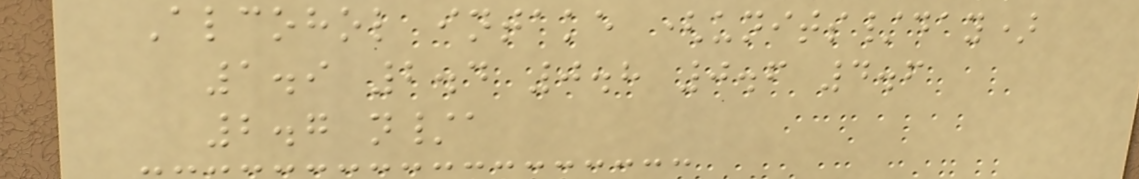Alcohol intake (units/day)
1.9 2.4 0.8 0.6 4.6
2.7 n/a
